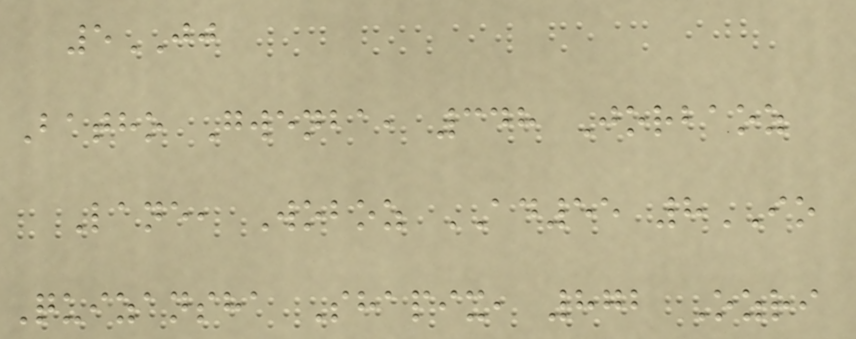5JJ
Batho Gwenba, 348 Jorbaoz
Lane, Woboz AD55 8IO
Quizansha Shapix, 872 Ozri
